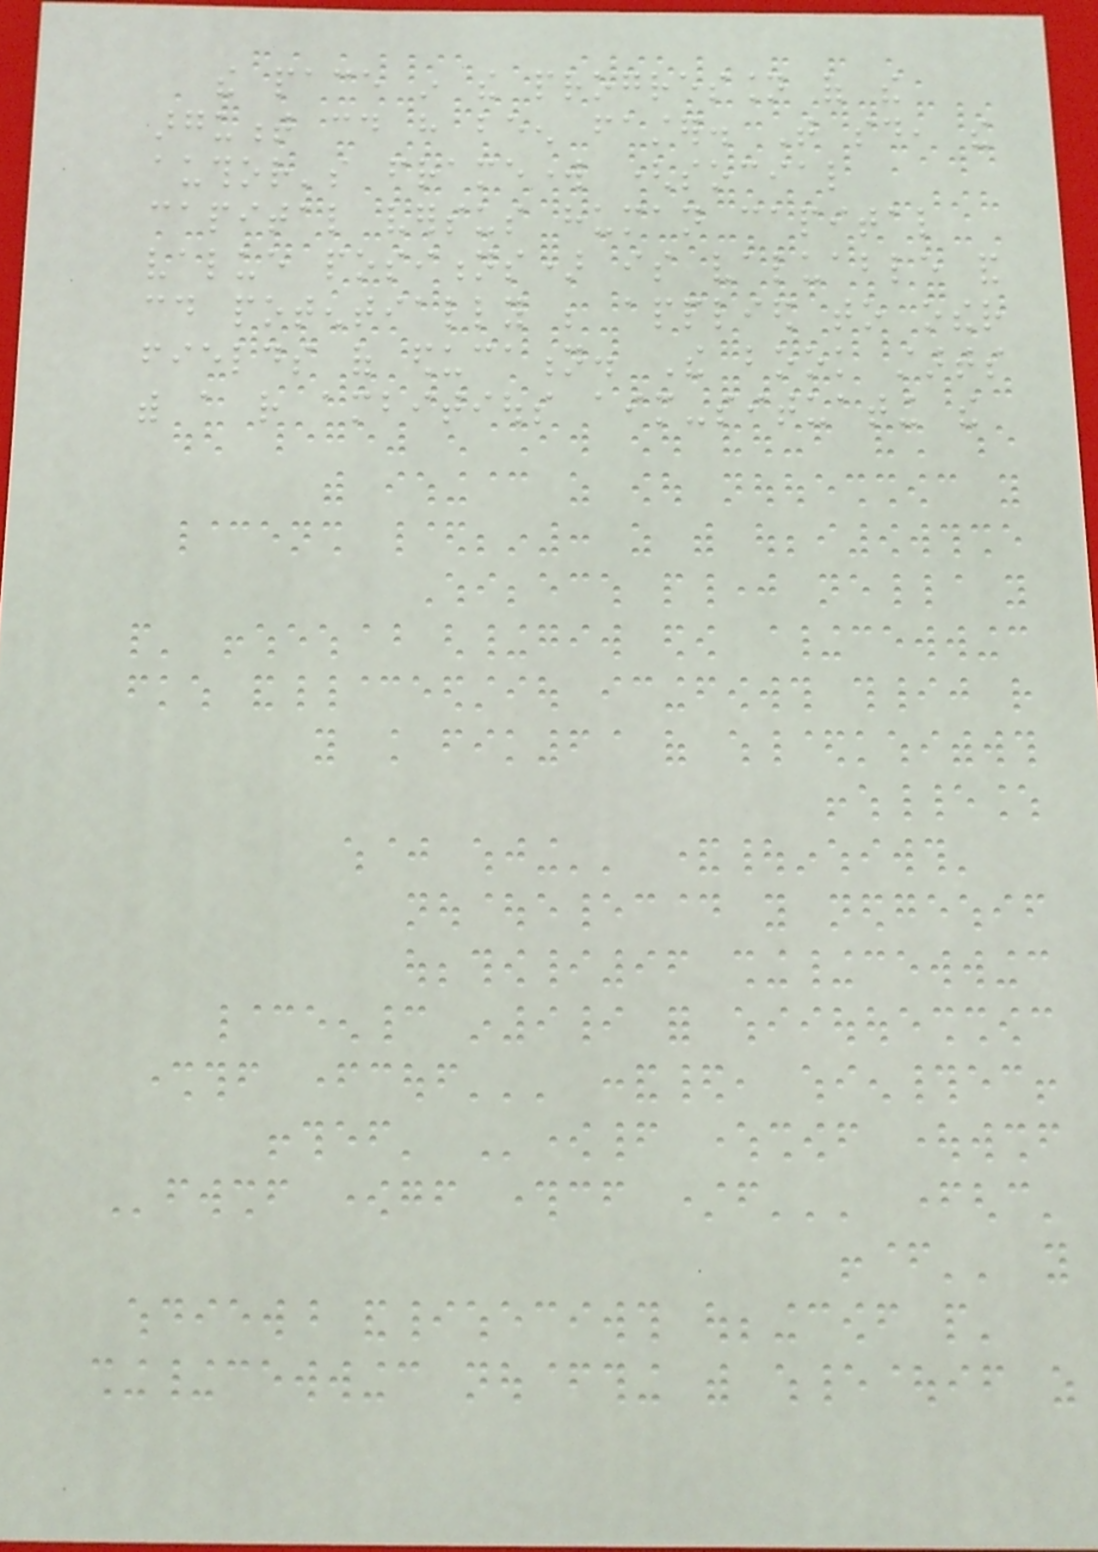the pace in the progression of the
argument could have been faster. That said, the
author's framework (social
capital versus human capital
value positions) is valuable and
could potentially be applied to other
fields of education. The book starts
with a rather ambitious aim-situating the
